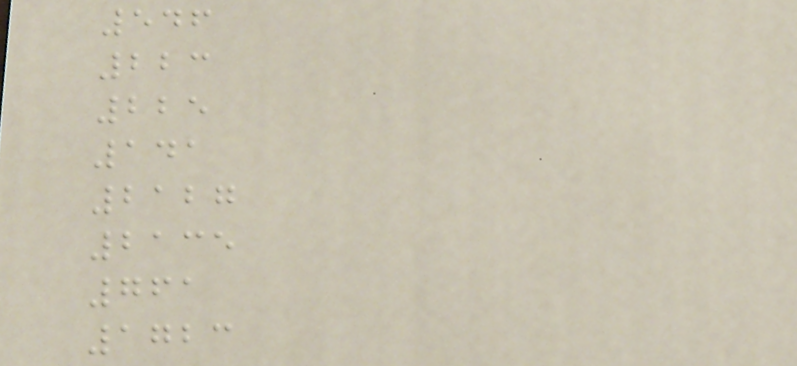546
223
225
141
2127
2135
761
1723
